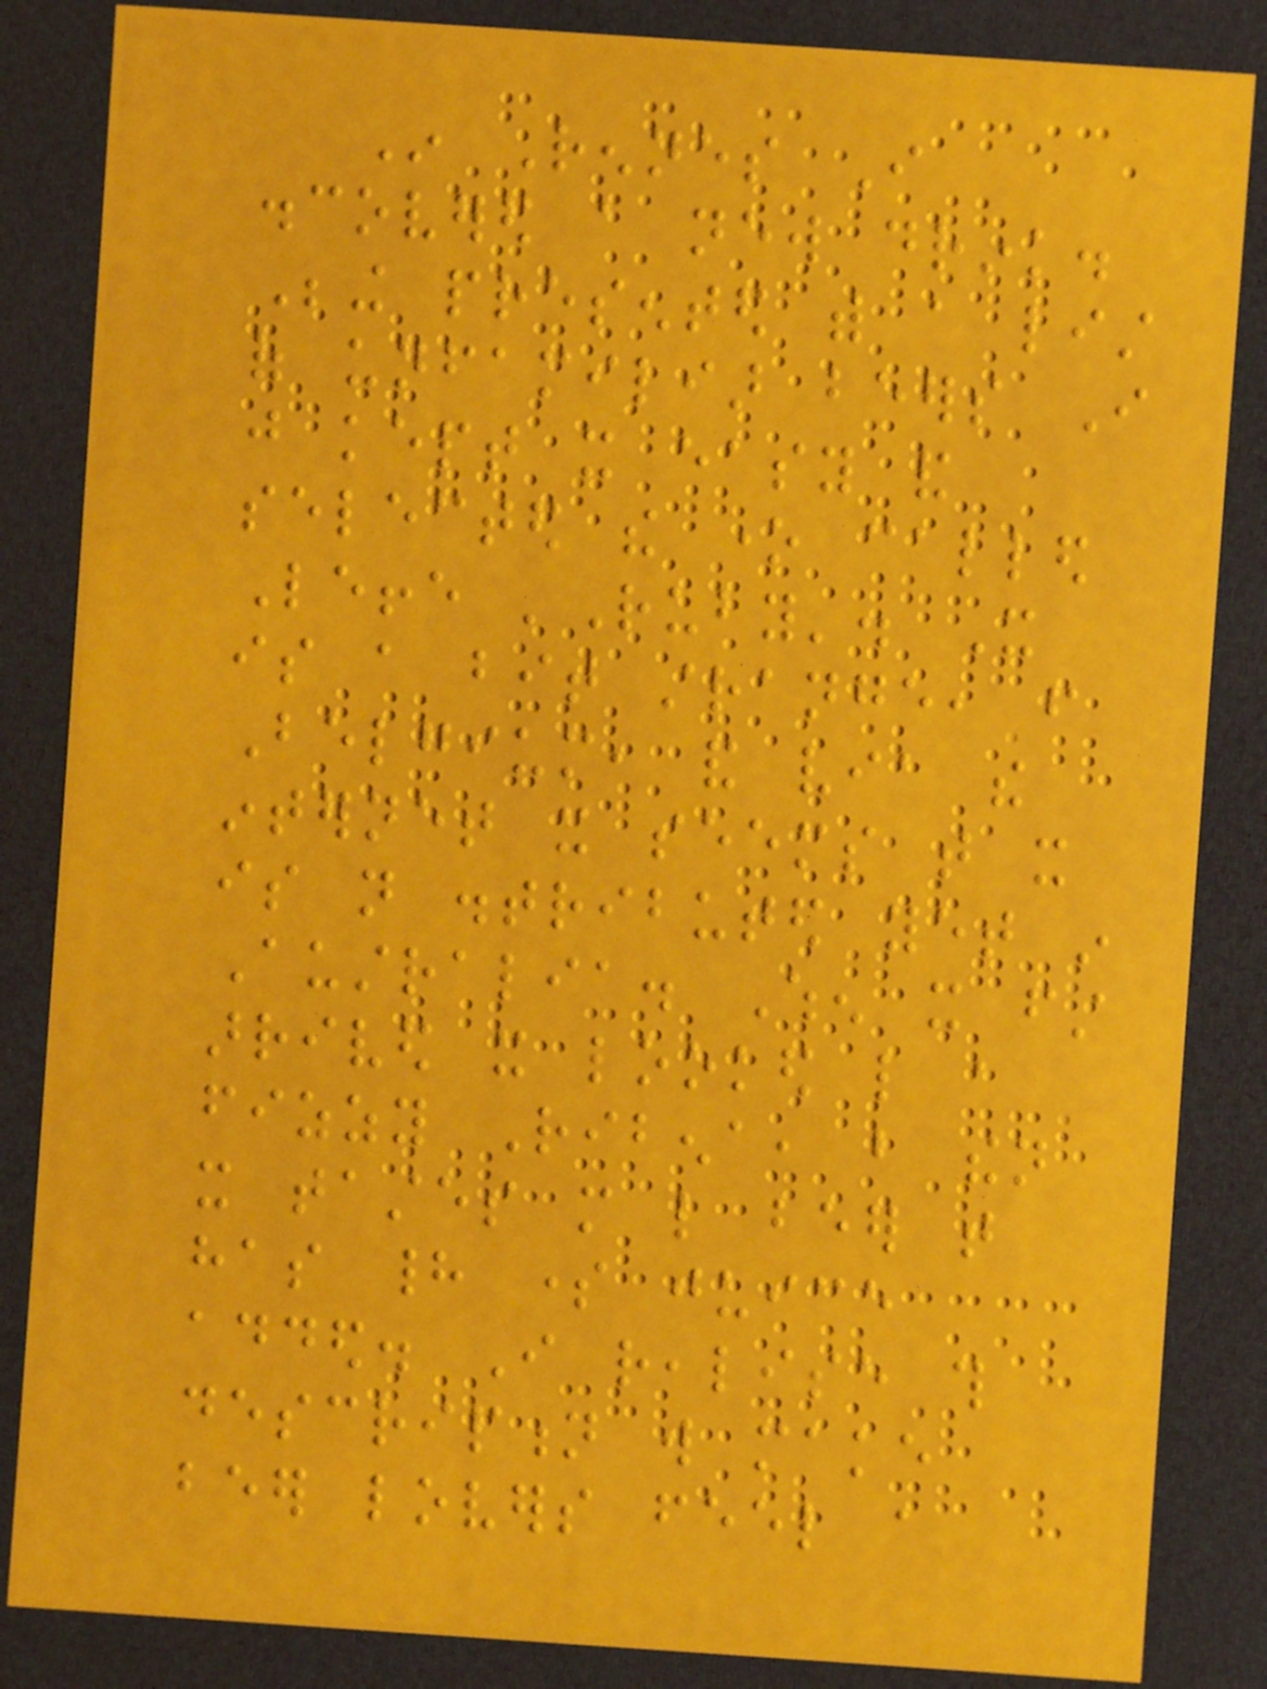In Rennes I
discovered a new drink.
Being presented with a list
of unfamiliar beers I
just kept it easy and
selected the one called
Leffe 'Ruby'. It
is a bit strange, from
Belgium, and via the
internet it seems that it
is not distributed yet in
Australia. When it first
arrived it looked like a
fizzy Ribena, but then
it tastes more like beer that
has had some juice
added. I realise this
description will make
beer lovers feel a
